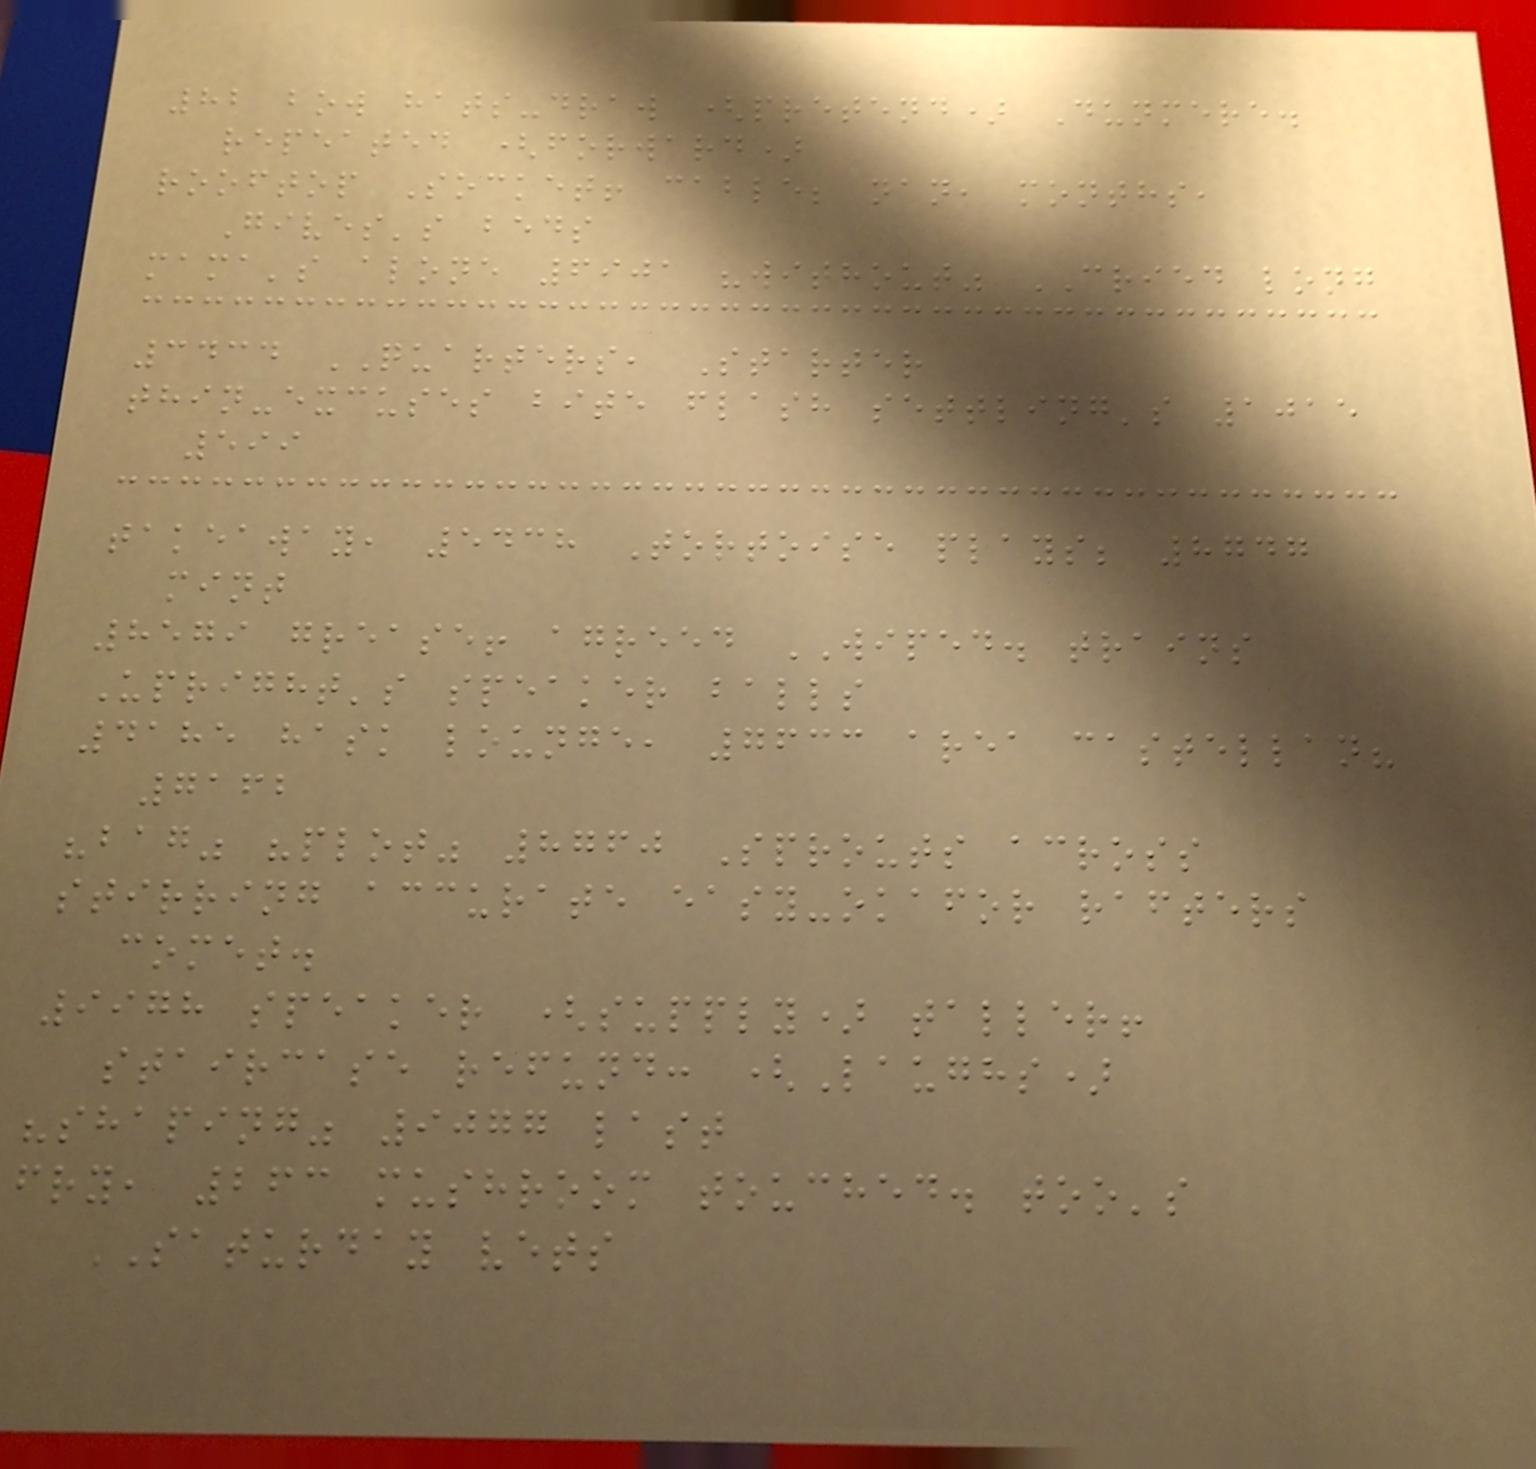82 bow hats-draw (pretend) Dunmere.
repeated (forward)
rooftop Socket! cable; nan, months,
Gives's beds
mama's alone 6901 "without" CRIED long
3434 QUARTERS, Starter
thin-excuses bite flash settling's 1015
599
takeaway, 5438 Tortoise plays; 8747
mint
8579 grease! agreed WIPED. trains
Upright's speaker balls
4185 hask lounge, 7633 area castellan?
7162
"bag" "plot" 8760 Sprouts across
stirring accurate easy-okafor rafters
comet.
9978 speaker (supply) taller!
staircase refund: (Laughs)
"shaping" 9077 last
fry, 263 mushroom touched. too's
SATURDAY vets
